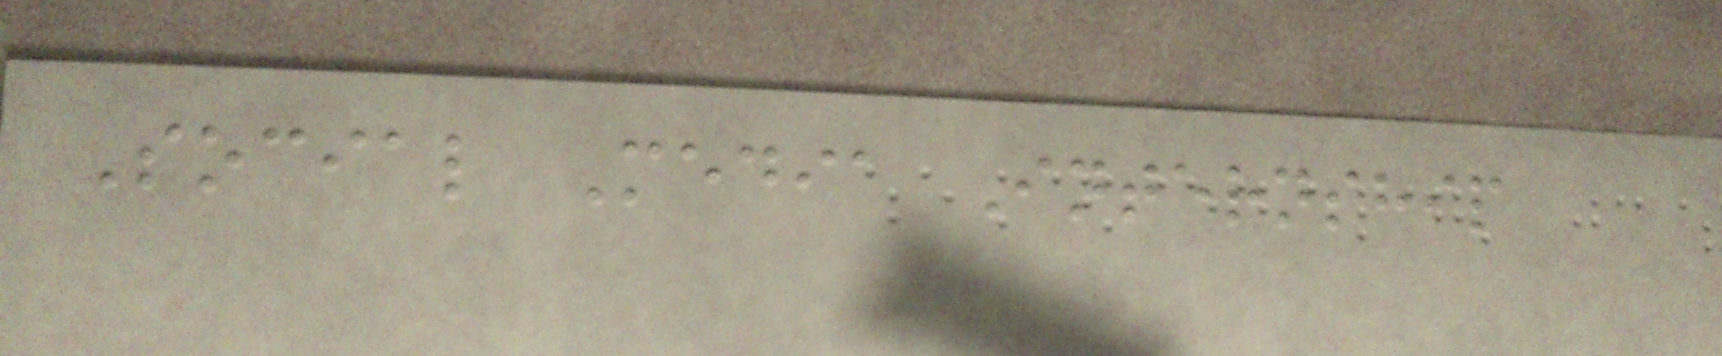Social Media Internship
